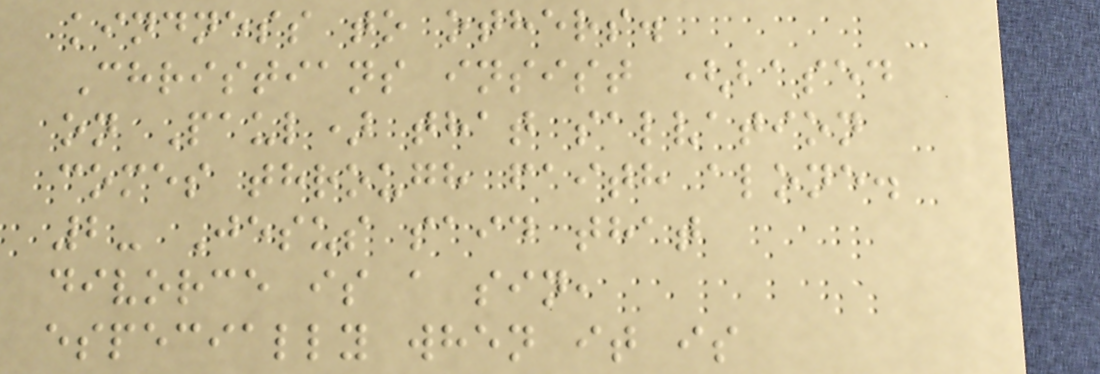kindness to others.
Christians insist (based
on Paul) that salvation
comes through faith alone.
2- Jesus said that
divorce is a sin,
especially when it is
